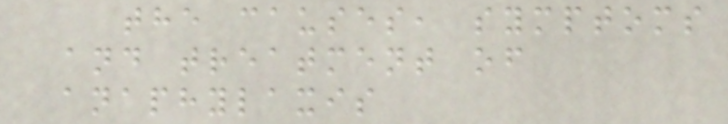the causes, symptoms
and treatment of
anaphylaxis
